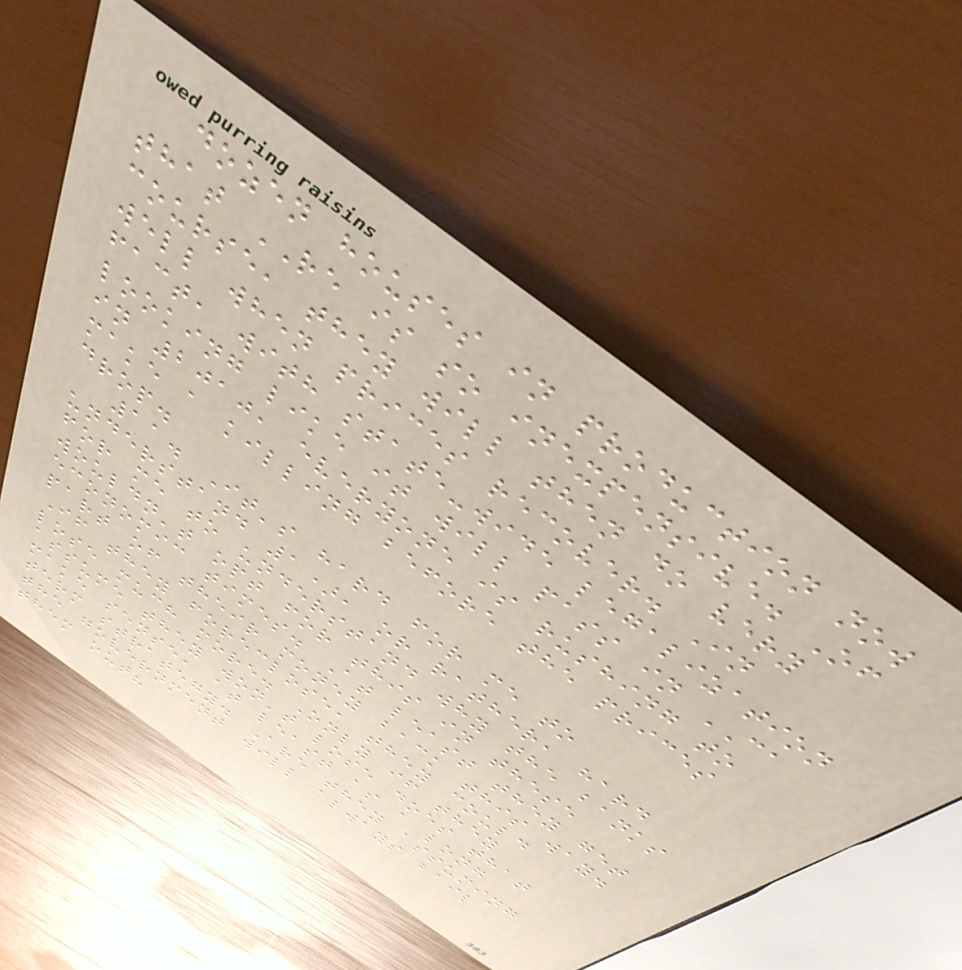dozen houses in production now
that RE is so inexpensive. Of
course, they will then do very
well when prices recover. In
fact, with state-wide legalization
looking like it will pass in CA
in 2010, everyone is rushing to
make a killing before the prices
drop.
11. It's hard for me to
understand 1), or rather, hard
for me to understand why the banks
wouldn't opt for this in these
economic times. At least they get
part of their money back this way.
If they foreclose, they could
lose much more. Only if they
assume they won't lose does that
make sense, at least as a long
term strategy. Are they assuming
the government will always bail
them out?
